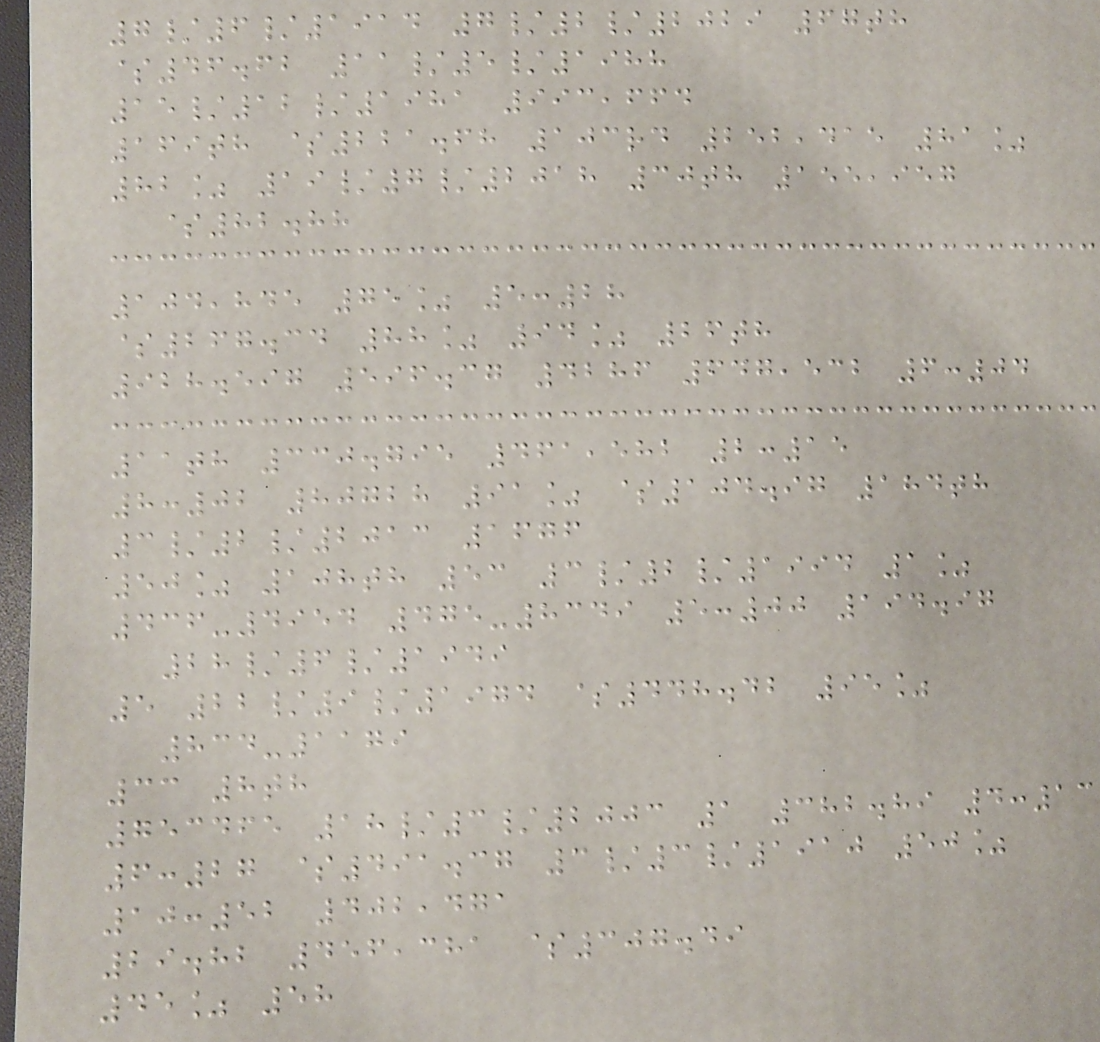7/6/1914 7/2/2029 67th
$46.62 11/5/1988
15/12/1981 993,664
169th $221.68 103rd 252,415 81%
82% 19/7/2018 30th 155,957
$82.88
104,845 75% 5:28
$267.34 88% 94% 26th
928.597 596.37 4286 647,532 6:04
11th 330.795 461,582 2:15
8:02 80728 91% $104.97 184th
3/2/2013 1676
50% 108th 53 3/2/1994 1%
436-4954 475-8349 5:00 194.97
28/6/1949
5 22/9/1974 $448.42 95%
834-1179
33 8th
753465 18/3/2003 1 382.89 4:13
6:27 $491.37 3/3/1910 50%
10:52 402,471
29.82 456,381 $307.49
45% 58
